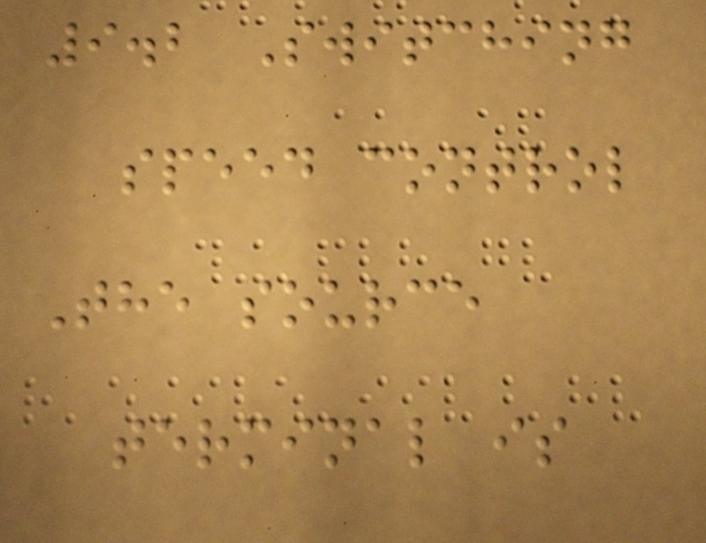9.2 Switching
speed control
The source
terminal is
